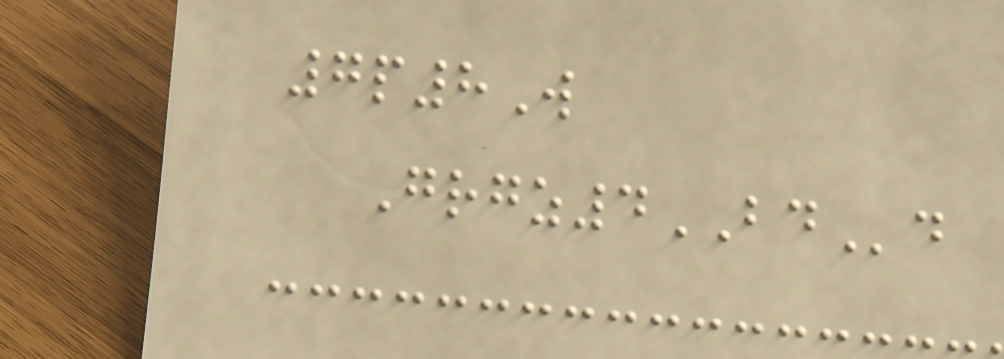7p8W
Grgz4BDd
